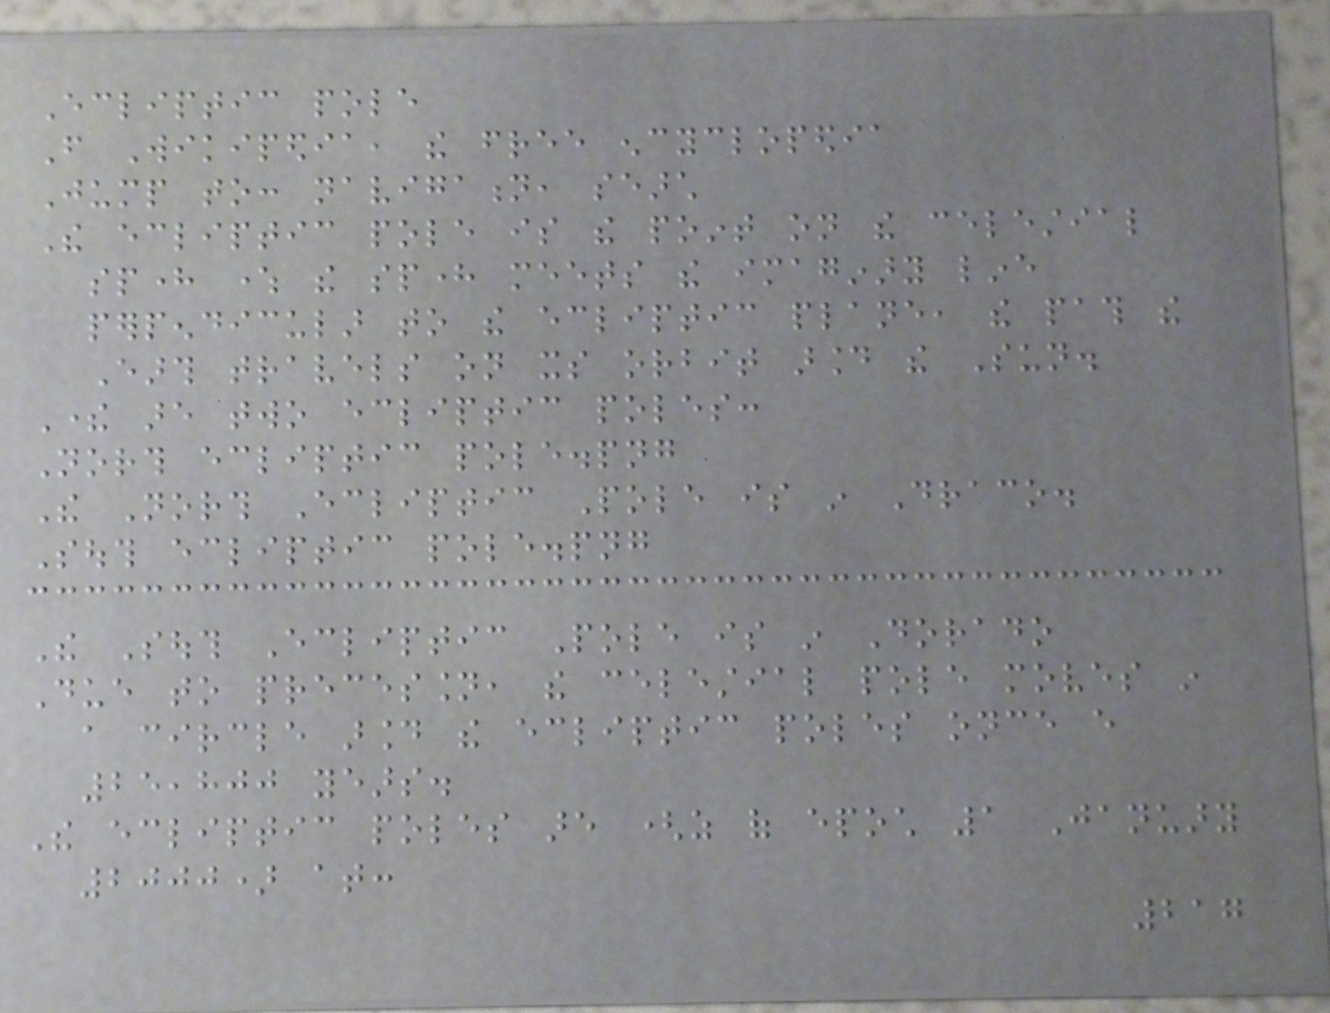Ecliptic pole
From Wikipedia, the free encyclopedia
Jump to: navigation, search
The ecliptic pole is the point on the celestial
sphere where the sphere meets the imaginary line
perpendicular to the ecliptic plane, the path the
Earth travels on its orbit around the Sun.
There are two ecliptic poles:
North ecliptic pole.png
The North Ecliptic Pole is in Draco.
South ecliptic pole.png
The South Ecliptic Pole is in Dorado
Due to precession, the celestial pole moves in
a circle around the ecliptic poles once every
25,800 years.
The ecliptic poles are (as of epoch 1 January
2000) at:
217
